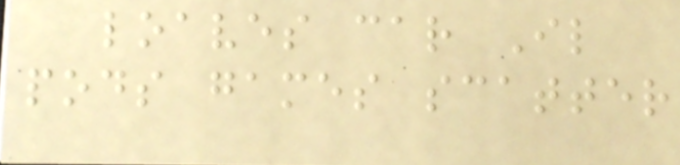loaves car Il
pods games scatter
